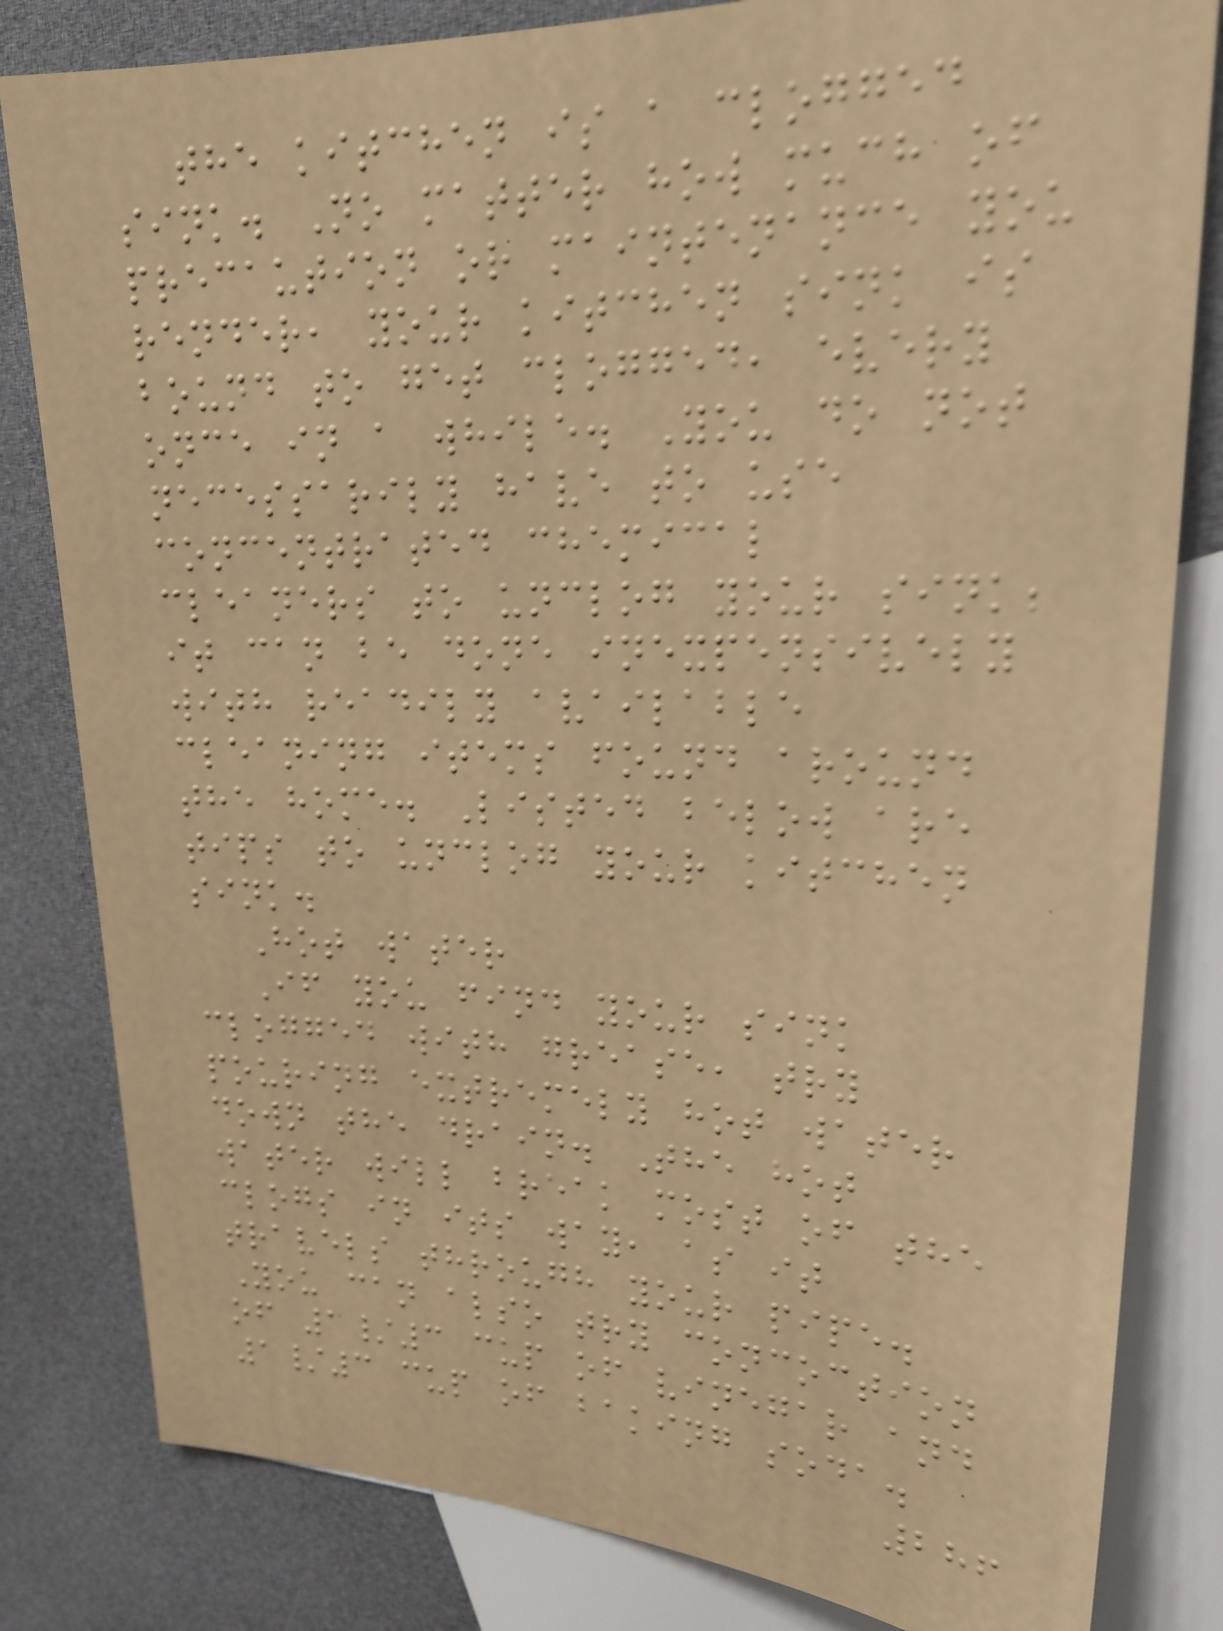the kitchen is a clogged
sink. No matter how much of
precaution or maintenance you
render, your kitchen sink is
bound to get clogged, every
once in a while. You do not
necessarily have to use
concentrated chemical
cleaners to unclog your sink;
it can be done inexpensively
with readily available
cleaning items found around
the home. Listed below are
tips to unclog your kitchen
sink.
Hot water
If you find your sink
clogged with grease, try
pouring extremely hot water
down the drain. The hot
water will break most of the
clogs in its way, as it
travels through your pipe.
You can also try concoction
of 1/3 cup of vinegar and
1/3 cup of baking soda.
286
